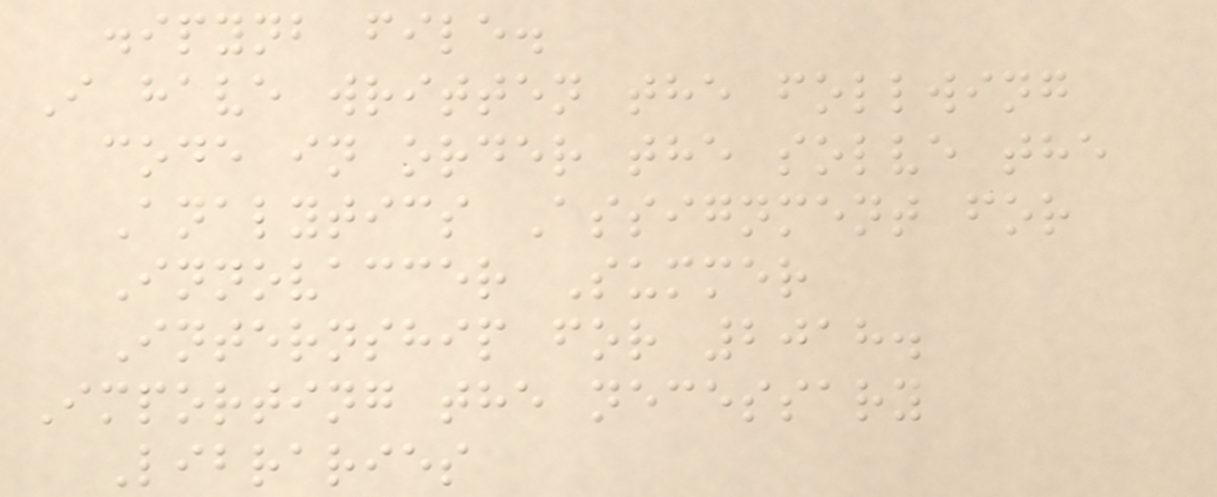.ipynb file.
I have written the follwing
code in order the solve the
Analytics Assignment for
Innovaccer Summer
Internship for 2018.
Importing the necessary
Libraries
